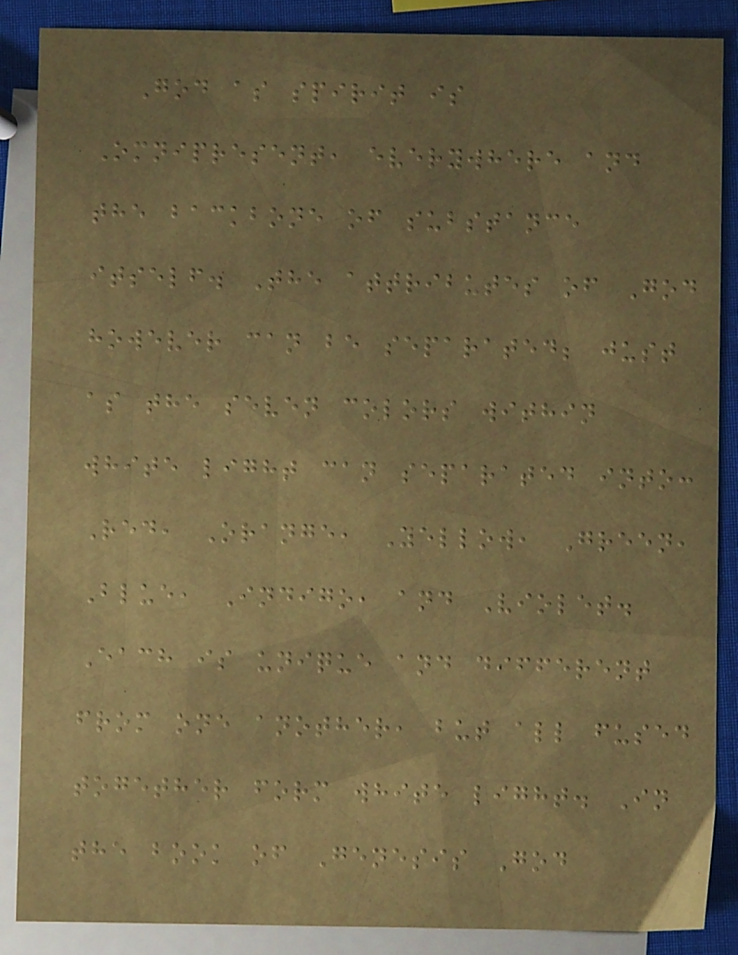God as spirit is
Omnipresent, everywhere and
the backbone of substance
itself. The attributes of God
however can be separated; just
as the seven colors within
white light can separated into:
Red, Orange, Yellow, Green,
Blue, Indigo, and Violet.
Each is unique and different
from one another, but all fused
together form white light. In
the book of Genesis God
